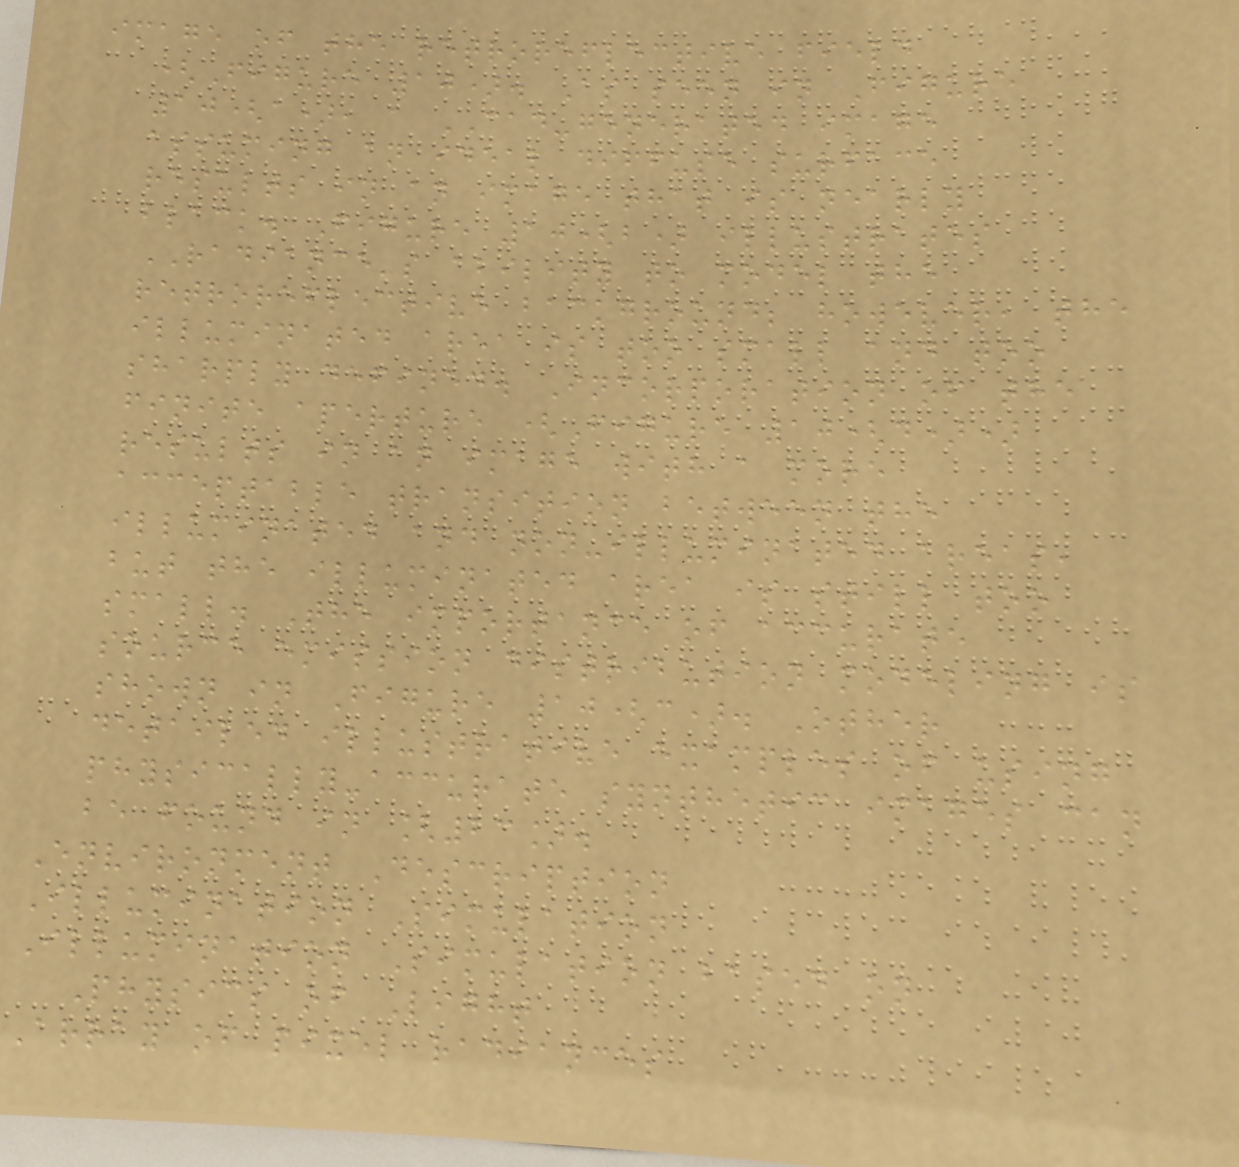image of the retroreflective field
(Figure 10). As seen in Figure
10(a), a CAD-generated image
assuming an ideal diffuse surface
results in an image that is nearly
black. Figure 10(b) illustrates
RADIANCE's ability to model the
retroreflective background; however, the
illuminated area is too small and too
sharply defined. Incorporation of the
finite aperture (Figure 10(d))
results in an image with a more
acceptable transition between the
illuminated and non-illuminated areas,
but the illuminated area is still too
small. The importance of accurate
source emission distribution modeling is
shown in Figure 10(c). Other
detailed illustrative examples of using
physically-accurate synthetic images can
be found in [23].
Environment Description
Illumination Simulation
Illumination Simulation based on
Physics of Light
Array of pixel radiances
